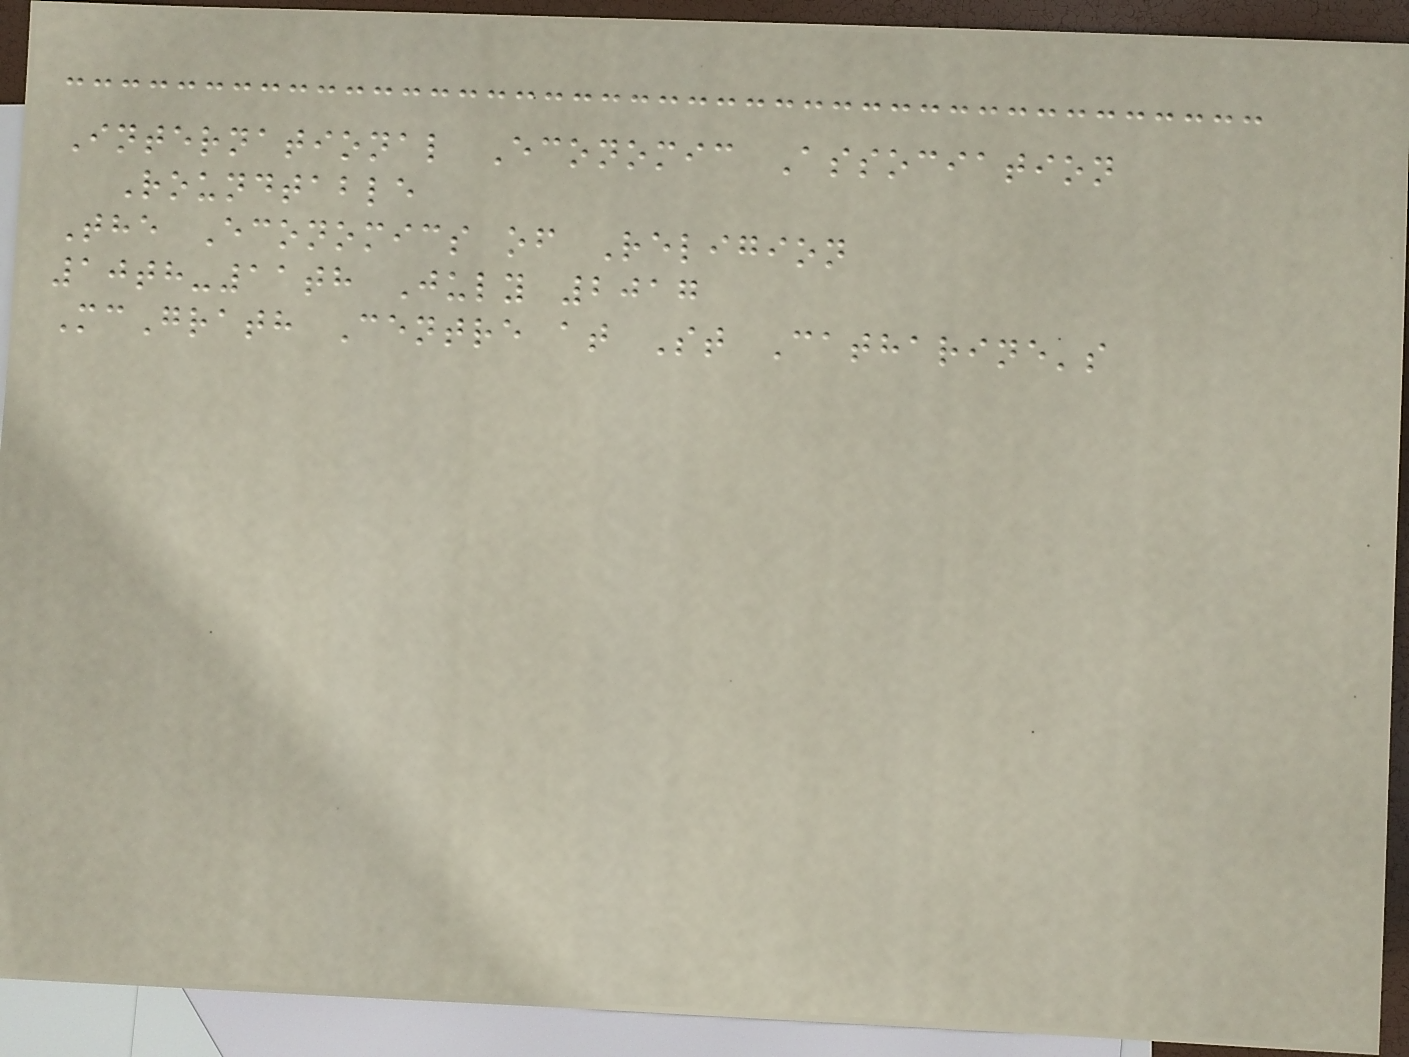International Economic Association
Roundtable
The Economics of Religion
10th-11th July 2017
McGrath Centre at St Catharine's
